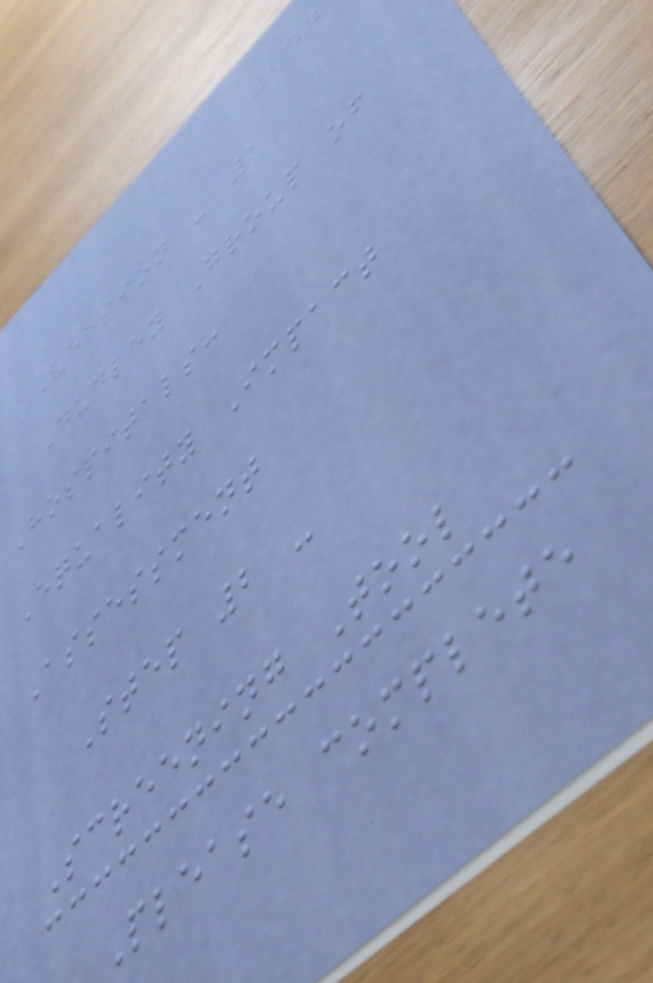247
Version - 1
Dudley Group of
Hospitals:
Equality Impact
Assessment
Step 2 -
Screening Tool
Please complete
